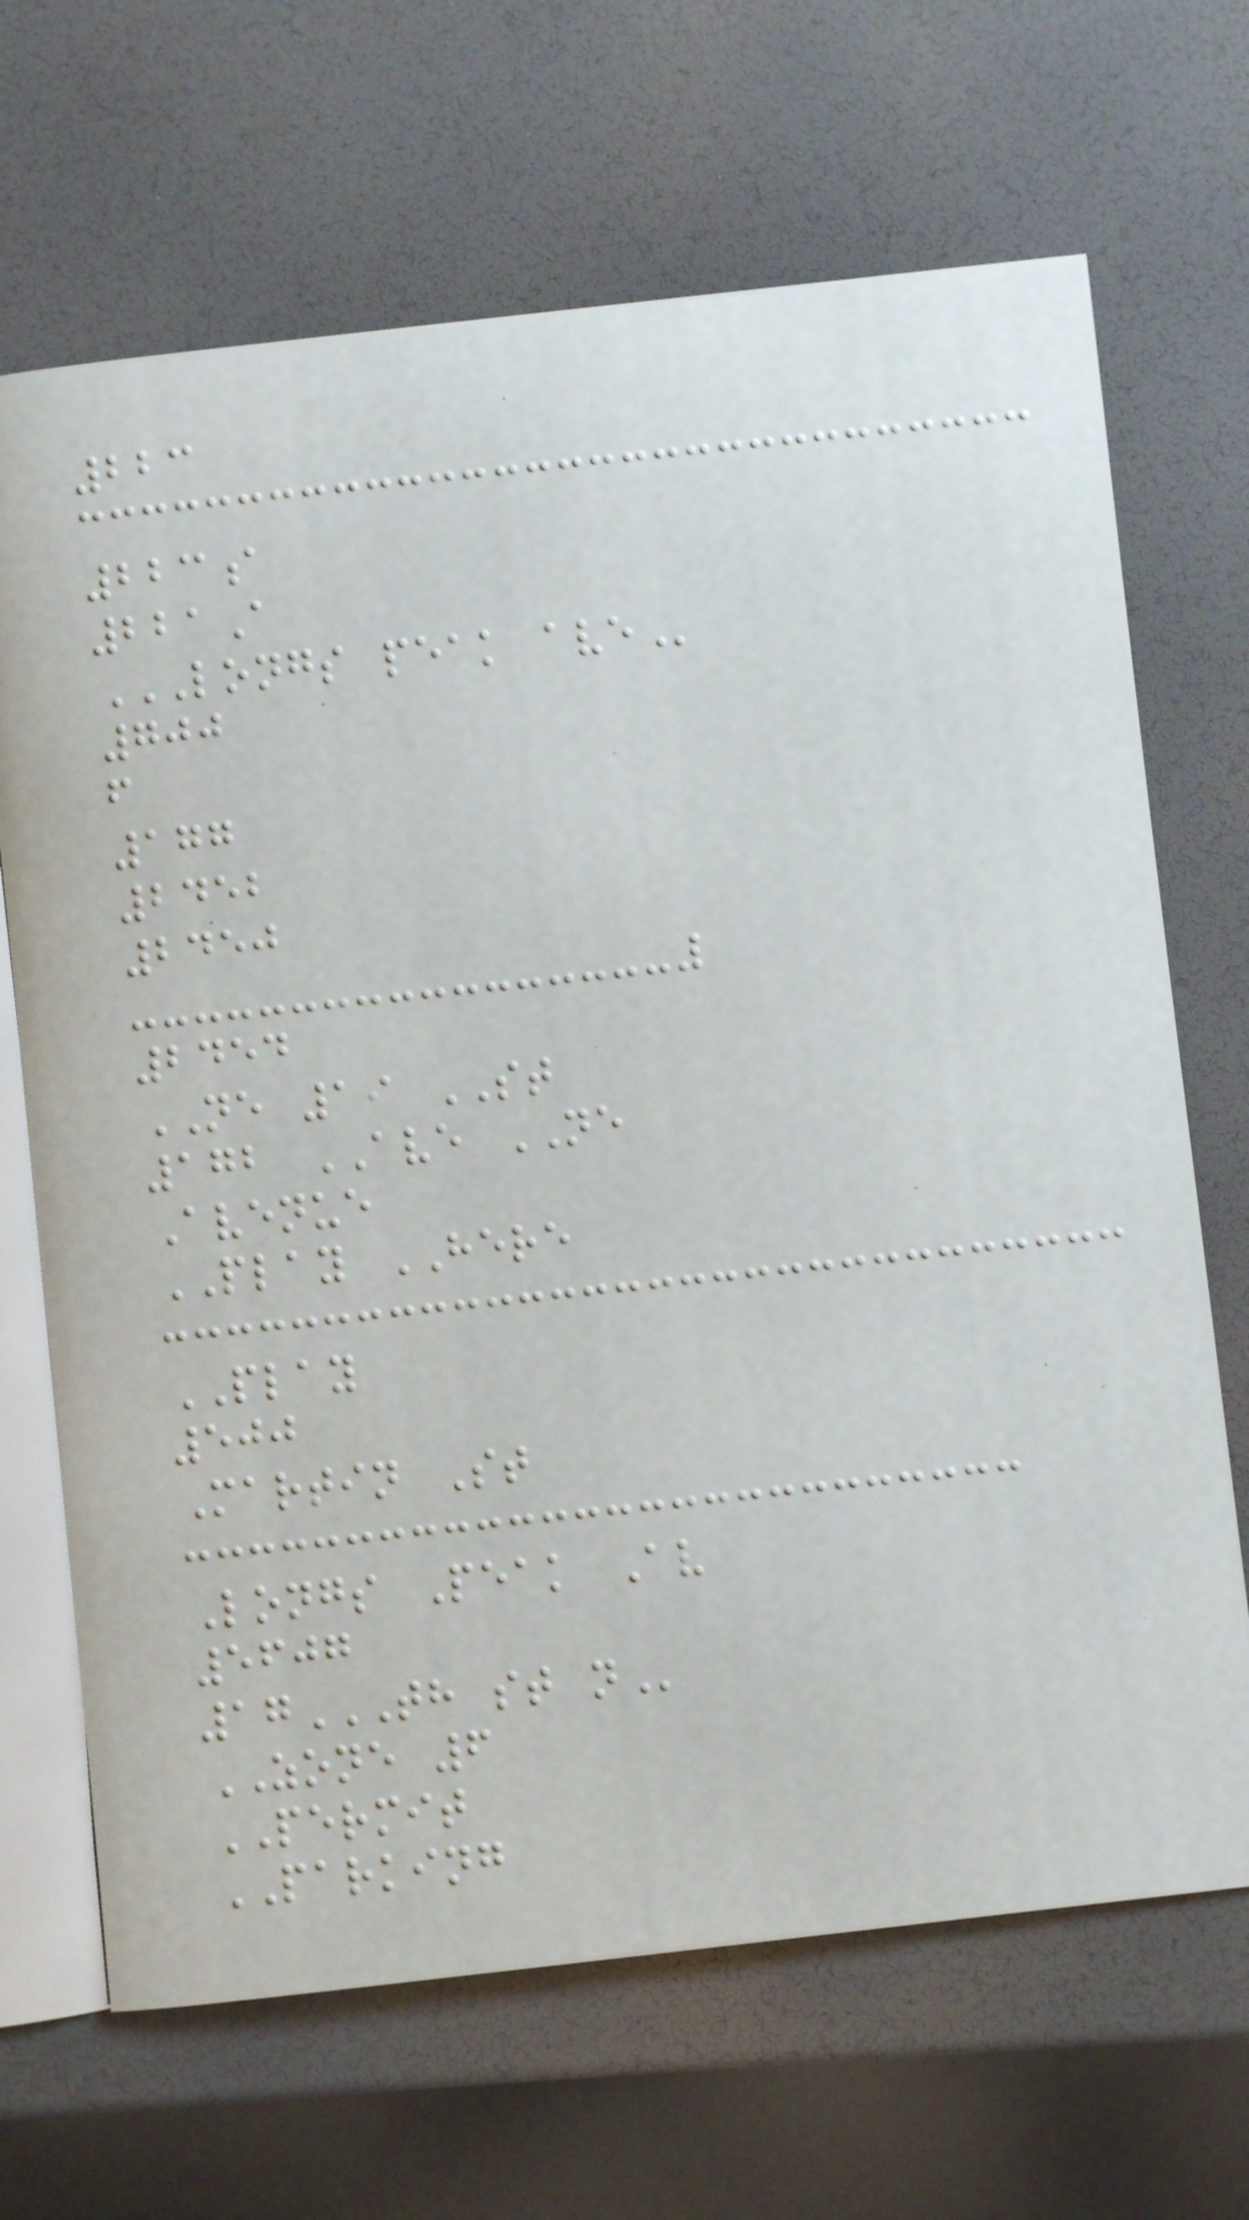223
223a
221A
LONGS PEAK AVE
700
f
177
2452
2450
2454
NE 19 ST
172 AVE NE
Avenue
PLAY HERE
PLAY
500
Martin St
Longs Peak Av
5607
17TH ST N
ZONE 6
PERMIT
PARKING
